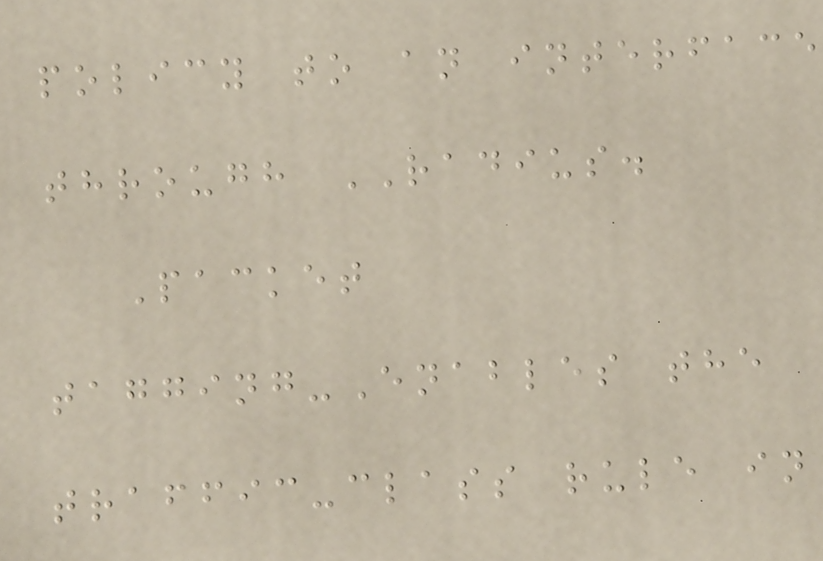policy to an interface
through RADIUS.
Packet
tagging-Enables the
traffic-class rule in
